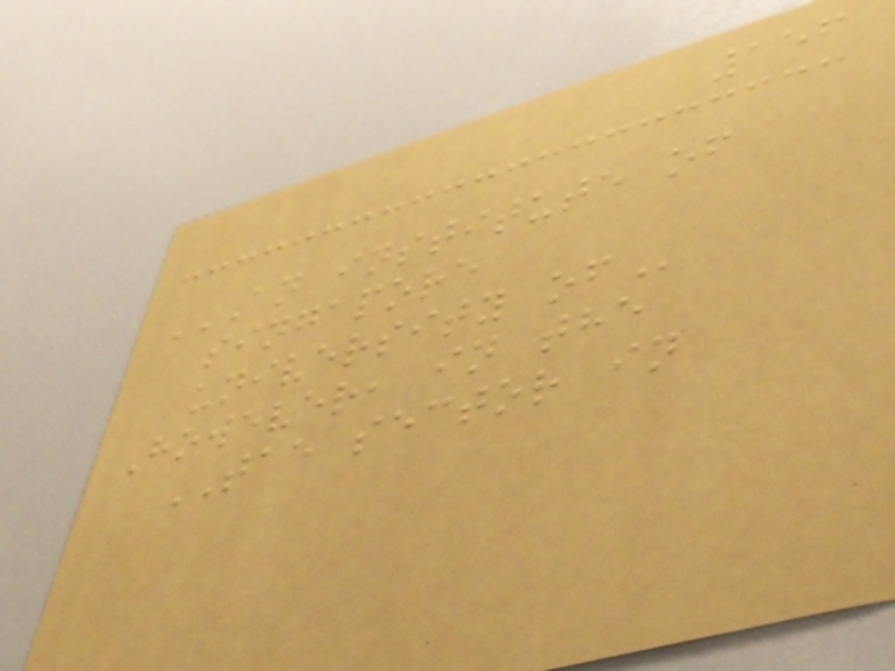156
AN INSTITUTE OF
SINGAPORE
UNIVERSITY OF
However, in the
TAE sector in
